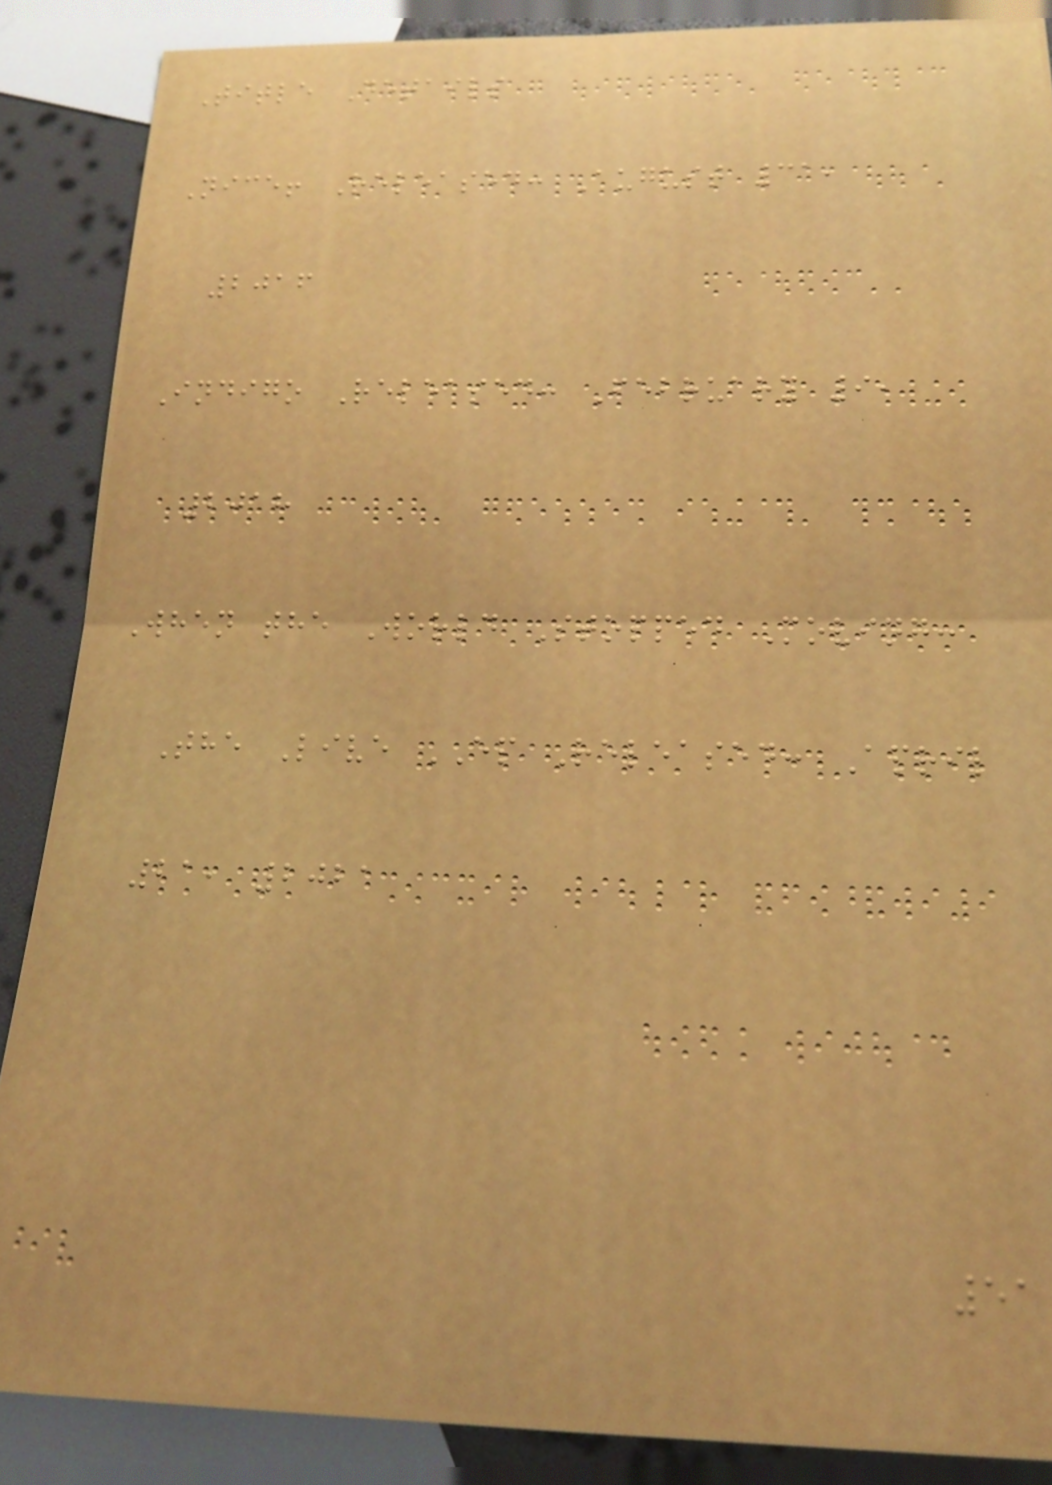Title Details
Nice! Released: August 31,
2016
Indigo Released: February 9,
2018
When the World Stopped Moving:
The Live EP Released: April
21, 2021
51
